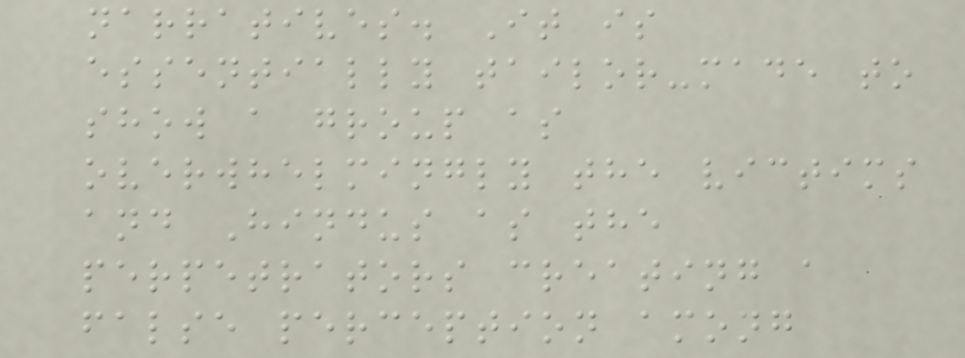narratives. It is
essentially tailor-made to
show a group as
overwhelmingly the victims
and Hindus as the
perpetrators creating a
false perception among
